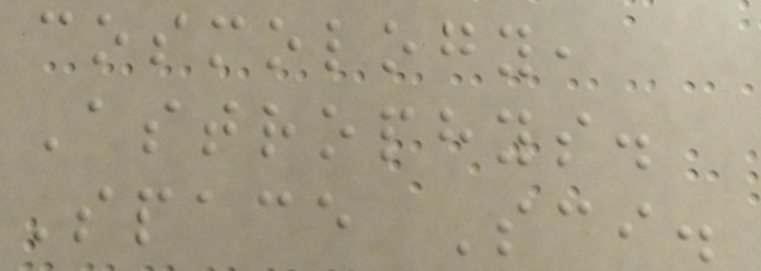cosmology,
Astrophys.
Space Sci.
